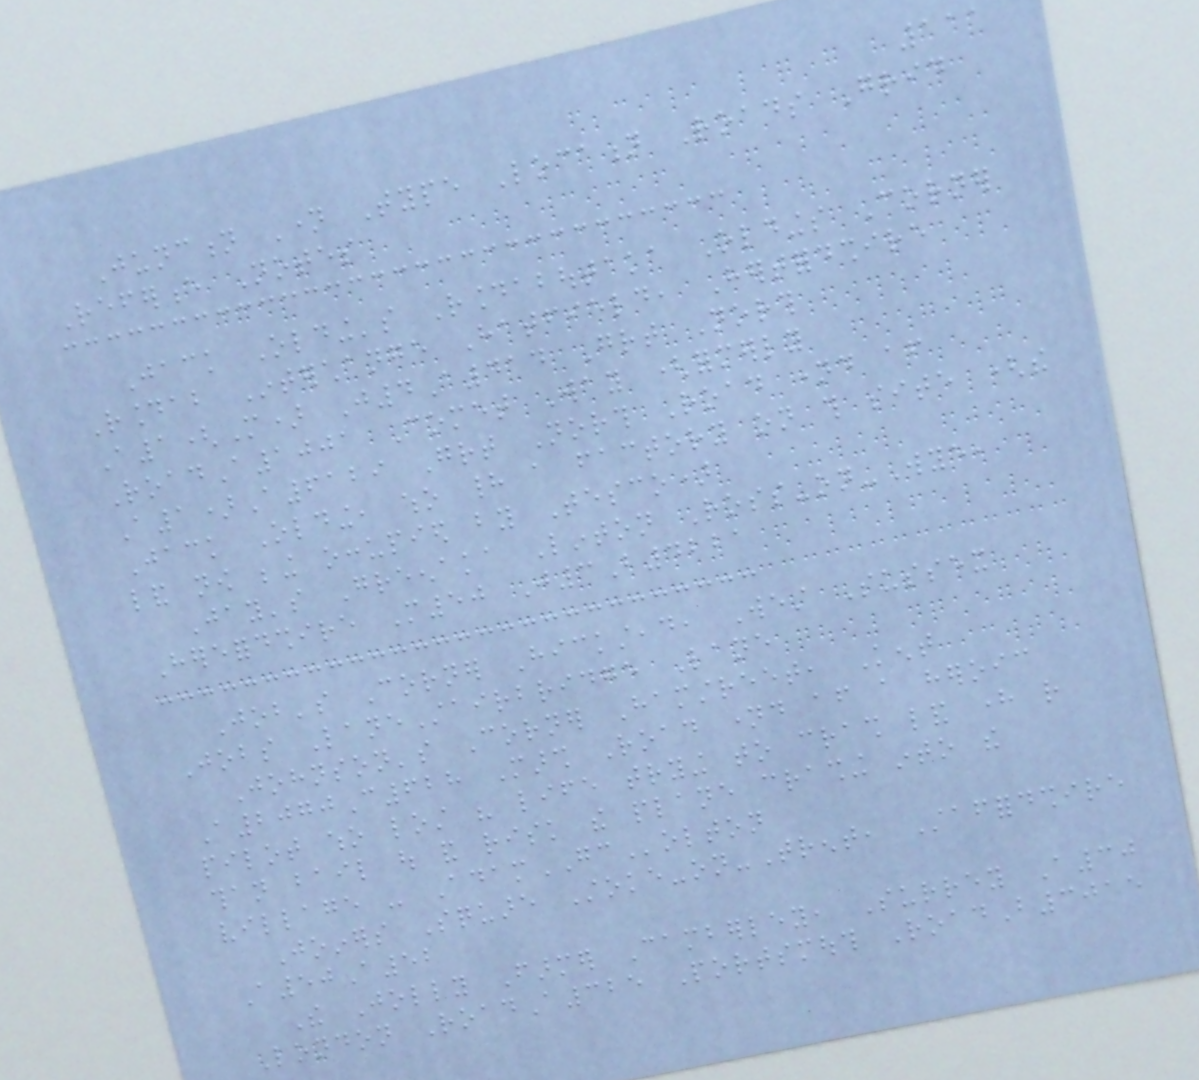111
Junction Name Type Location Roads Grid
Reference Notes
Jack Olding's Roundaboutaka Oldings Corner
Roundabout Interchange Hatfield, Hertfordshire
A1(M) J4A414 Great North
RoadA1001 Comet Way (formerly
A1)A6129 Great North Road named after
Jack Olding, who had a factory on this site (the
land now being occupied by Tesco)
Jay's Greenaka Linton Ross-on-Wye,
Herefordshire M50 J3B4221
Job's Corner Hickstead, West Sussex
Jobs LaneStairbridge Lane
Johnson's Corner Hamstreet, Kent
A2070C628 Marsh Road named after a heroic
pilot who lost his life trying to crash land here rather
than bail out and risk the plane crashing into the
village - AdamGColton
Joiners Square Stoke-on-Trent, Staffordshire
A50A52
The Jolly Farmer Camberley, Surrey A30
London RoadA325 Portsmouth RoadB3015
